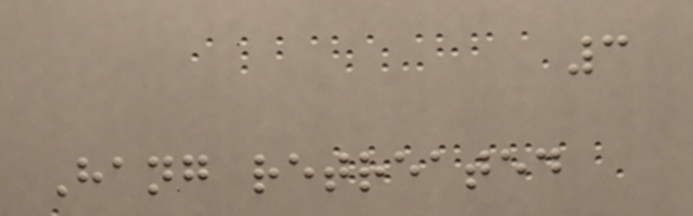3
Hang retreated
